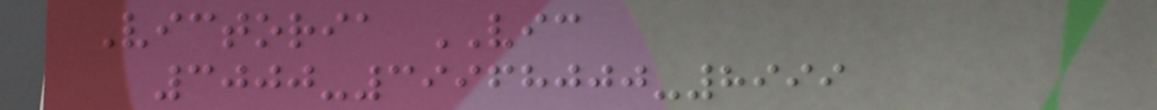Victoria VIC
3000-39968000-8999
